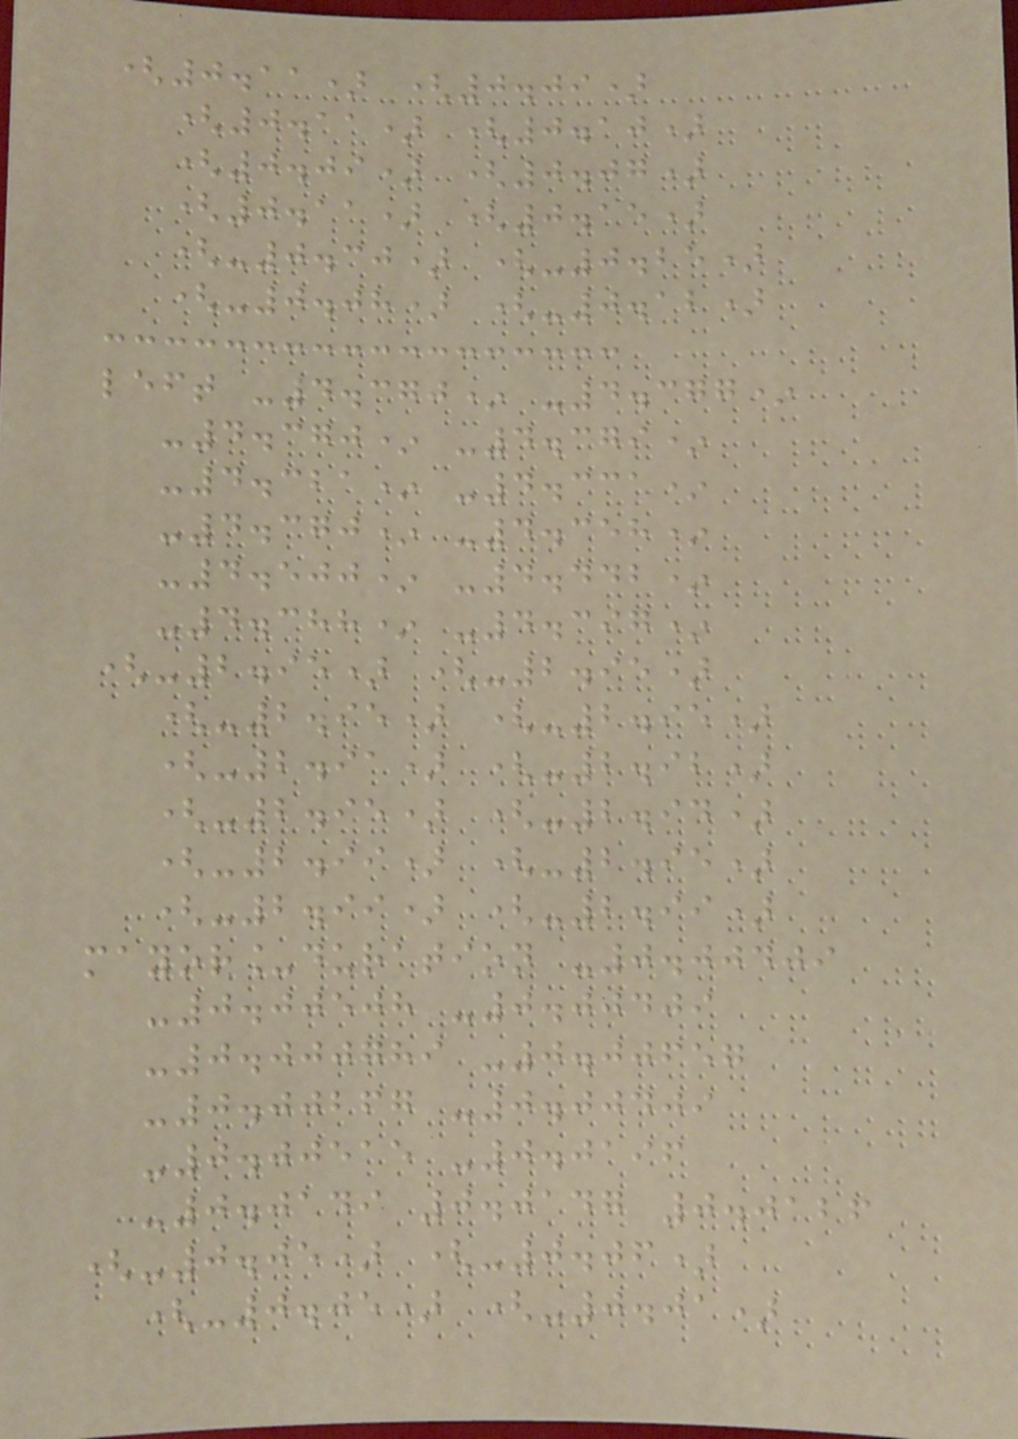(0.11) (0.09)
(0.11) (0.10)
(0.09) (0.07)
(0.11) (0.15)
(-0.30) (-0.25)
(-0.08) (-0.12)
left -4.370* -4.377*
-4.370* -4.379*
-4.321* -4.331*
-4.370* -4.358*
-4.500* -4.442*
-4.388* -4.397*
(-2.95) (-2.95)
(-2.95) (-2.95)
(-2.91) (-2.92)
(-2.95) (-2.94)
(-2.99) (-2.95)
(-2.99) (-2.99)
mayor_duration -0.00409
-0.00508 -0.00409
-0.000789 -0.00657
-0.00267 -0.00409
-0.00515 -0.0196
-0.0149 0.0147 0.0126
(-0.05) (-0.06)
(-0.05) (-0.01)
